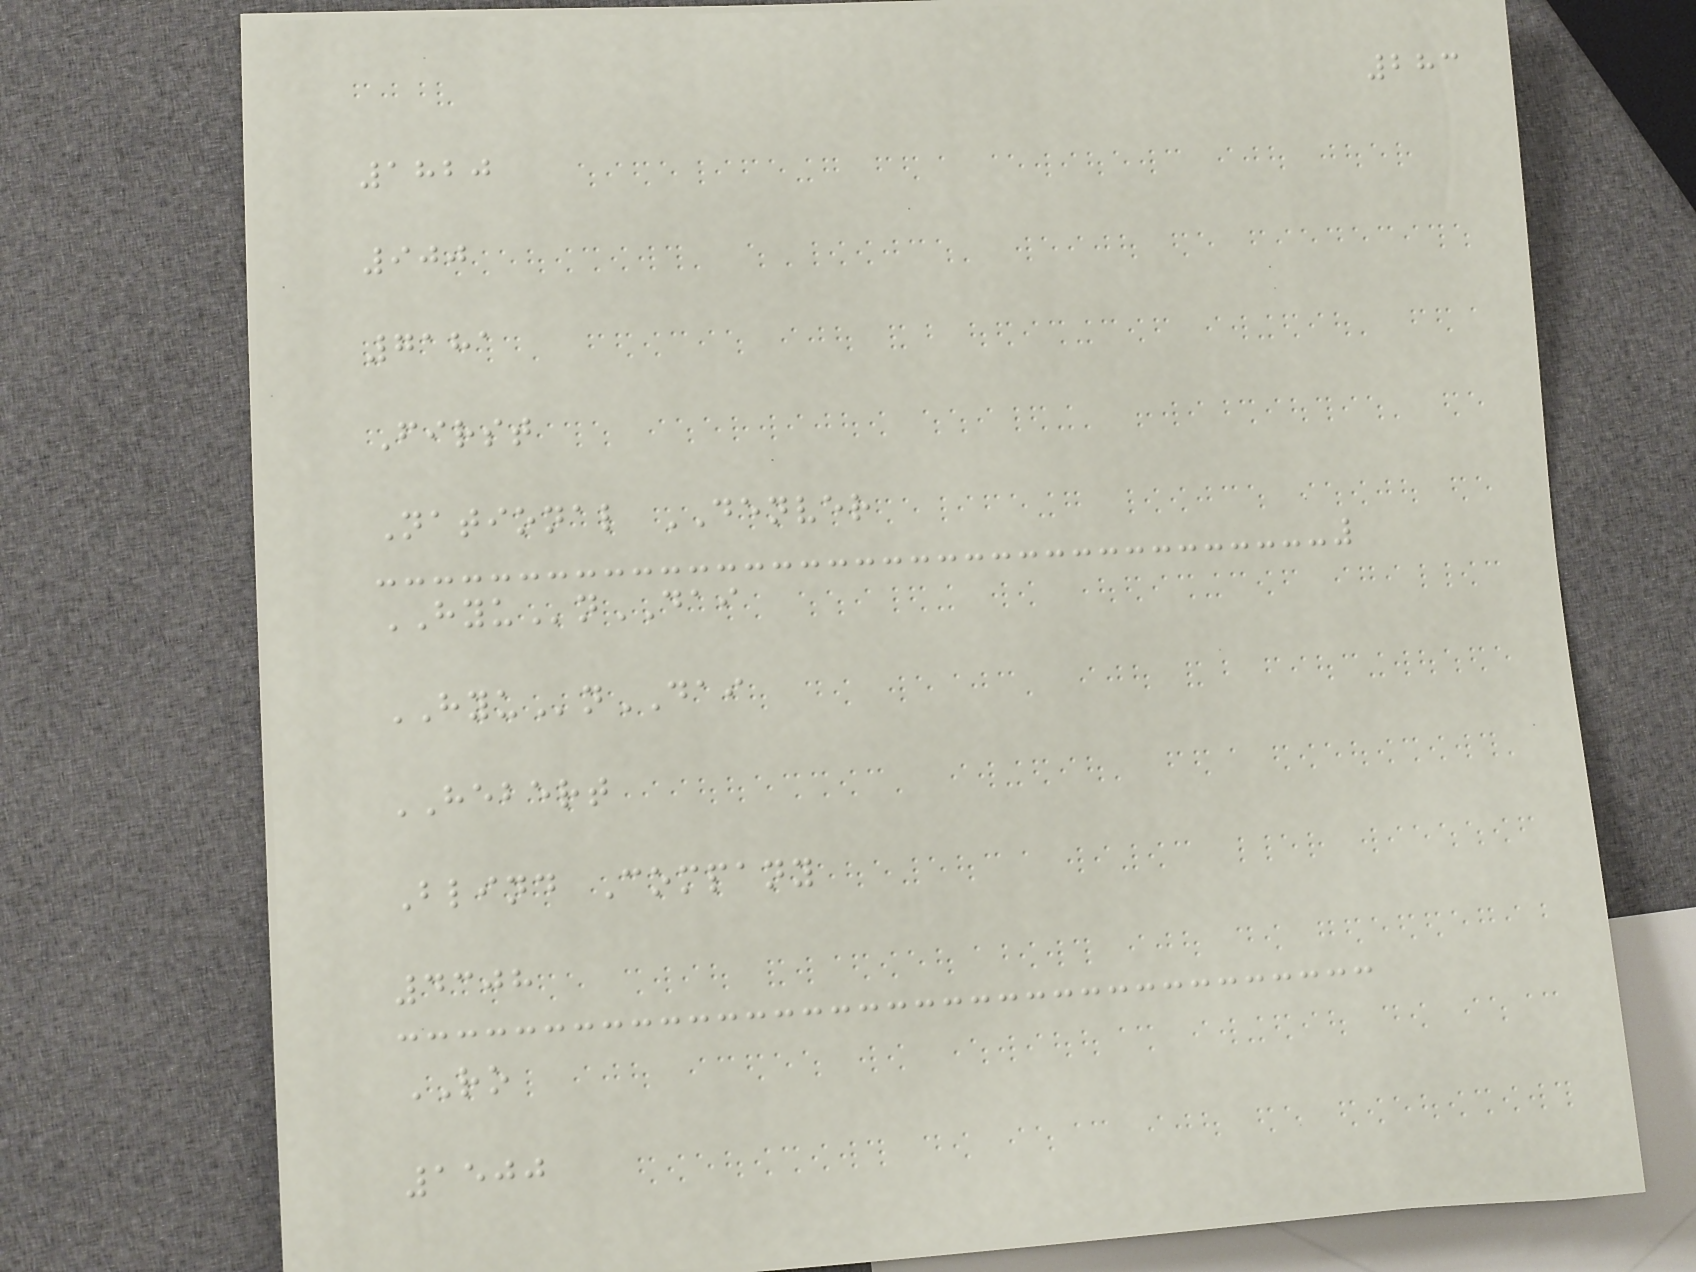283
1820
900
7181
First
National DENVER
HYUnDAI
HYUnDAI
HEBERT
Blind Company
4308
RO
1500
